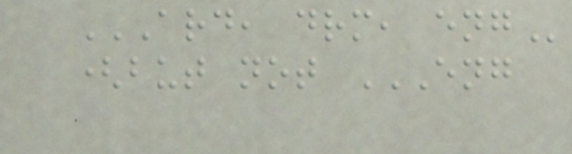ARD, DRM, ENG
(but not ENG
